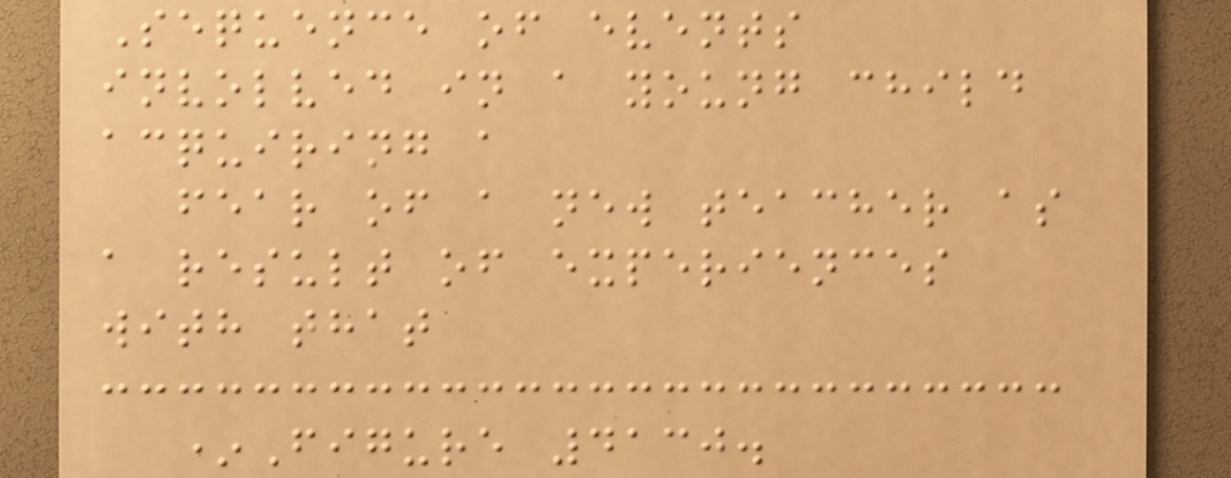Sequence of events
involved in a young child
acquiring a
fear of a new teacher as
a result of experiences
with that
*Figure 4130.
